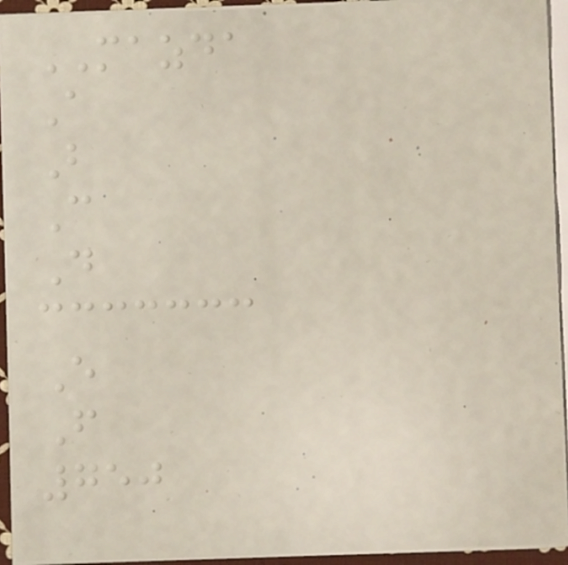MAZDA
A
B
C
D
E
F
750
